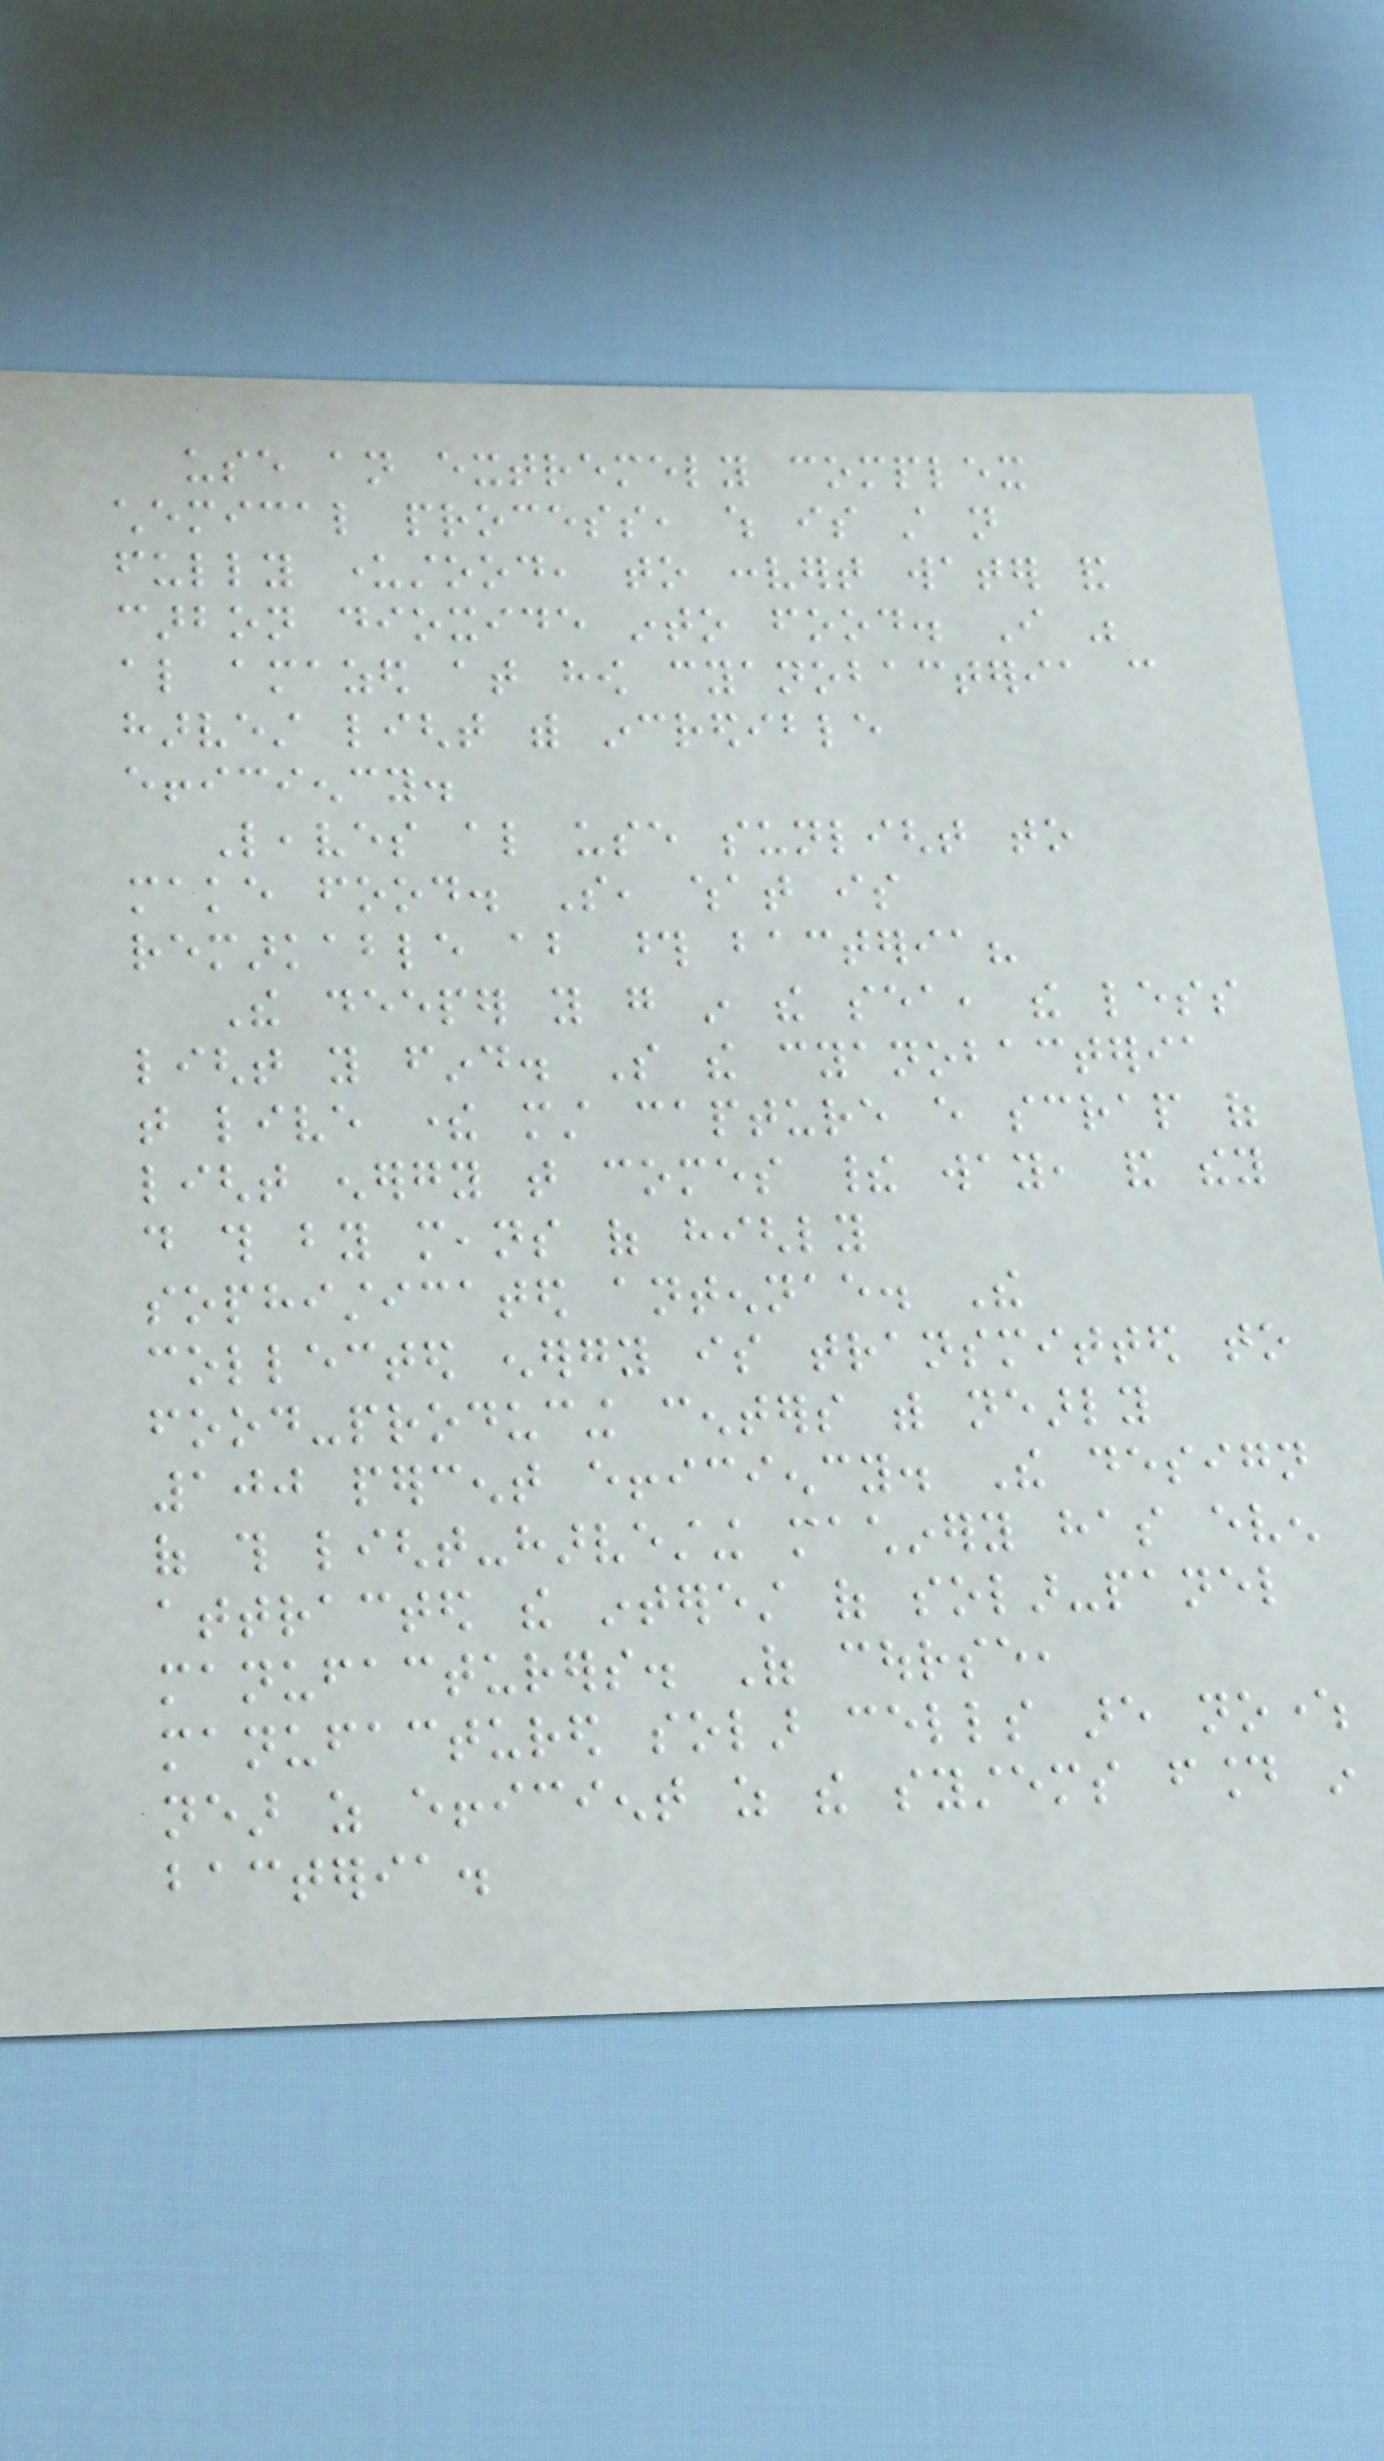use an extremely complex
chemical process, which is still not
fully understood, to convert water and
carbon dioxide into food. I was
also amazed at how cyanobacteria can
harvest light with incredible
efficiency.
Leaves also use sunlight to
make food. So, what is
remarkable about those bacteria?
The deeper you go in the sea, the less
light you find. So the cyanobacteria
that live there must capture every scrap of
light energy that comes their way, and they
do this by means of highly
sophisticated antennae. The
collected energy is transmitted to
food-producing centers with nearly
100 percent efficiency. The design
of this light-harvesting machinery has even
attracted the interest of solar-panel
manufacturers. Of course,
manufactured solar cells are nowhere
near as efficient as the systems found in
bacteria.
